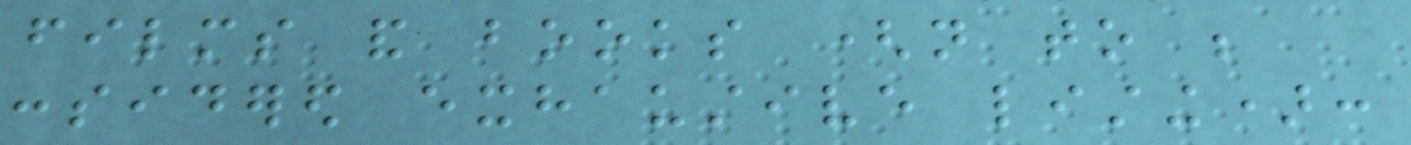films and books (not to be
considered exhaustive listing):
